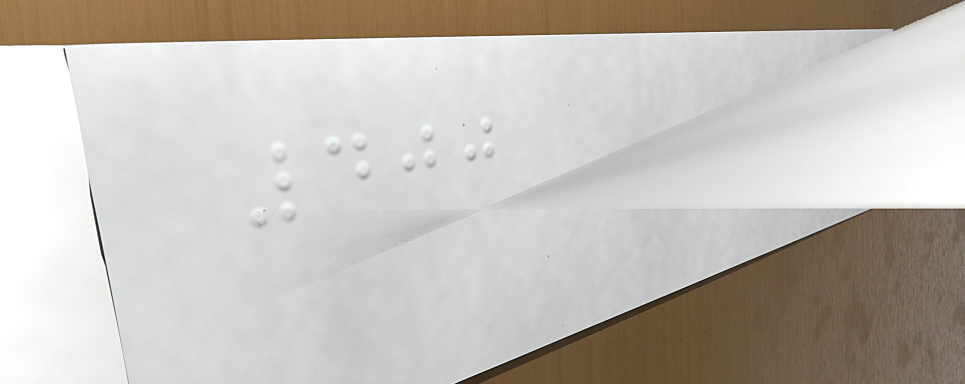400
